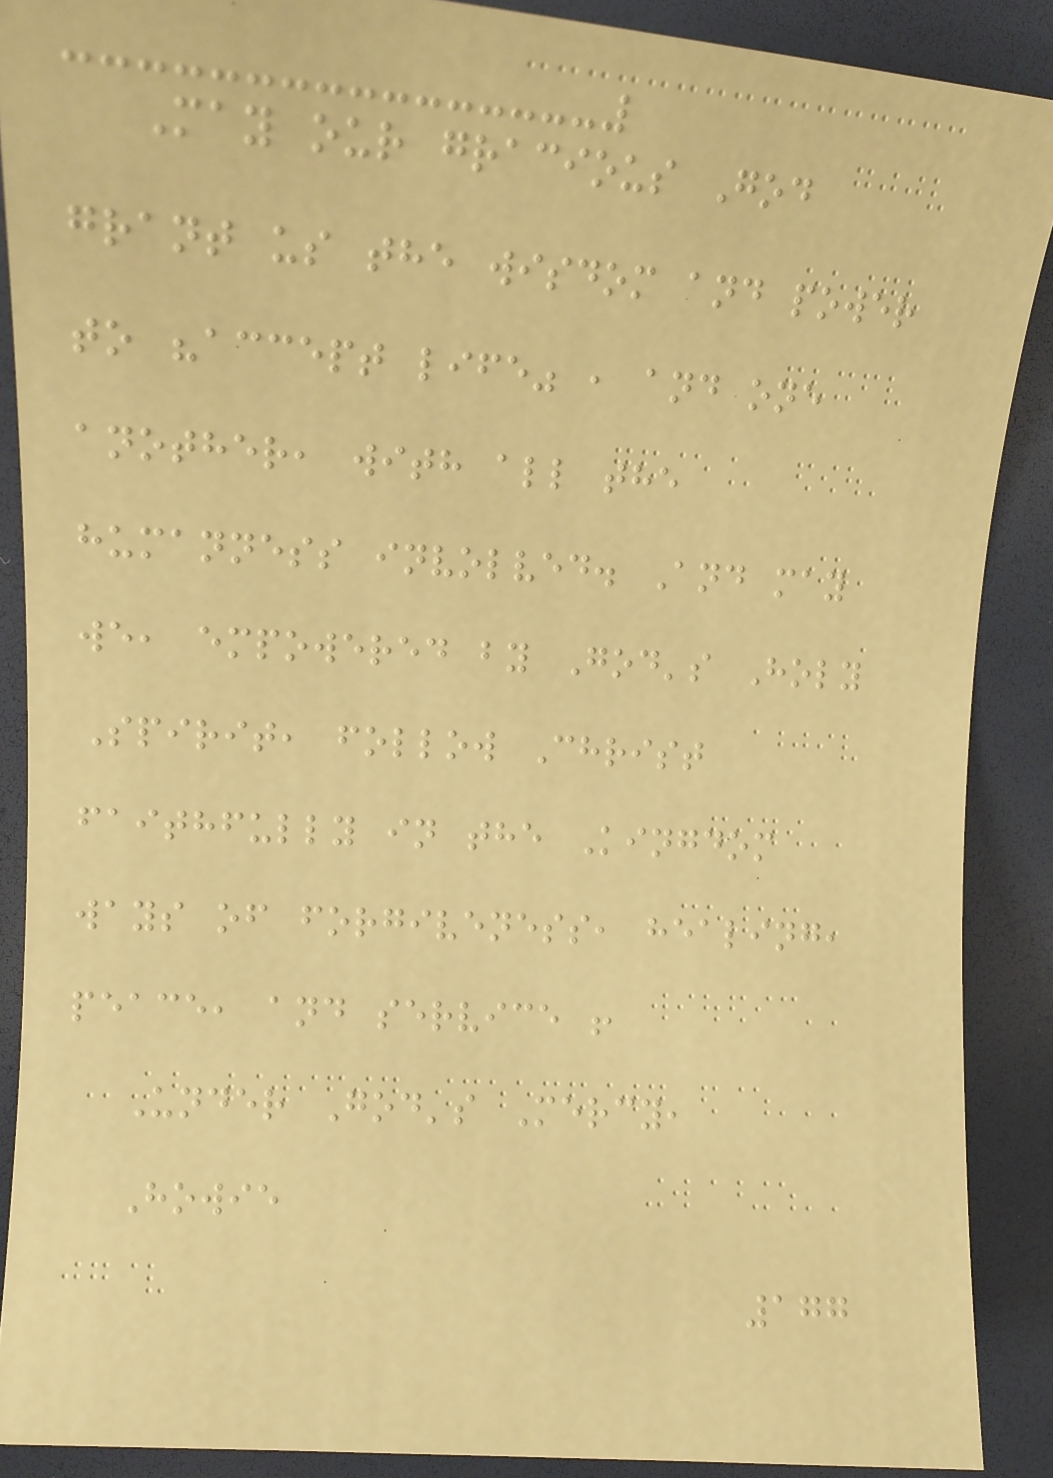May our gracious God
grant us the wisdom and power
to "accept life" , and one
another, with all the
humanness involved. And may
we, empowered by God's Holy
Spirit, follow Christ
faithfully in the Kingdom
ways of forgiveness, healing,
peace, and service !
Under God's Mercy,
Howie
177
